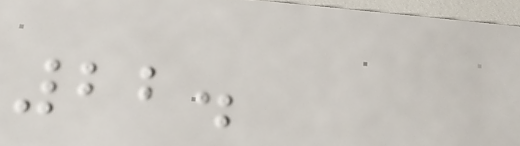22.
